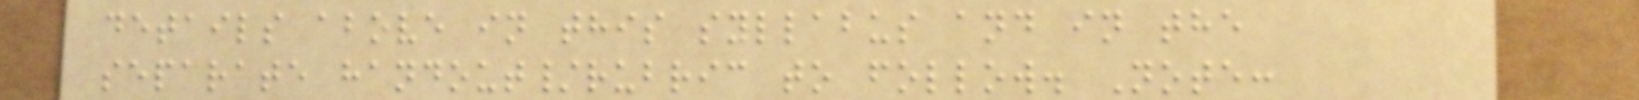details above in this syllabus and in the
separate handout/rubric to follow. Note:
